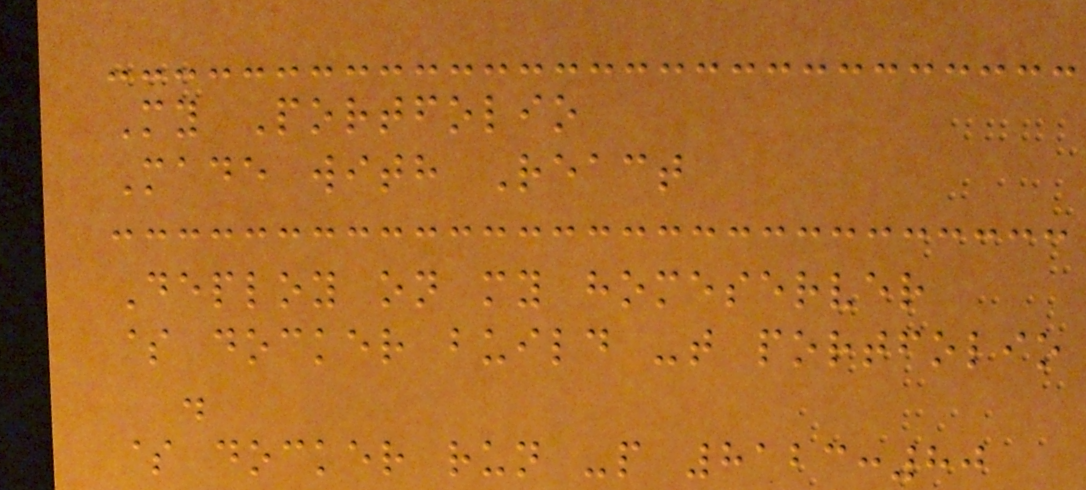My Portfolio
Made with React
Deploy on my homeserver
$ docker build -t portfolio
.
$ docker run -p 8123:80
